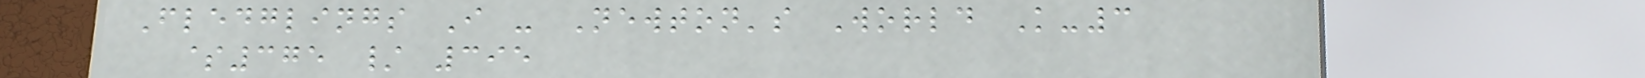Fledglings I - Newton's World K-3
$375 / 395
